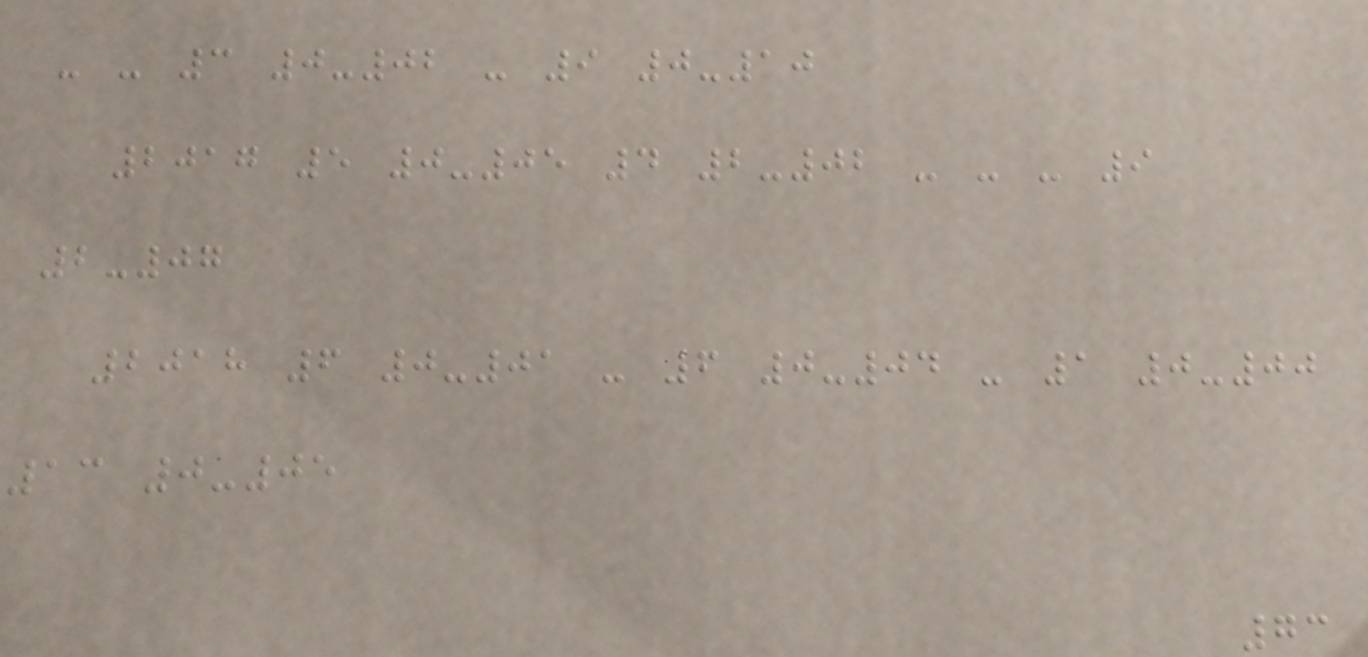- - 3 0-02 - 9 0-10
2017 5 0-05 4 2-02 - - - 9
2-07
2018 6 0-01 - 6 0-04 - 1 0-00
13 0-05
73
